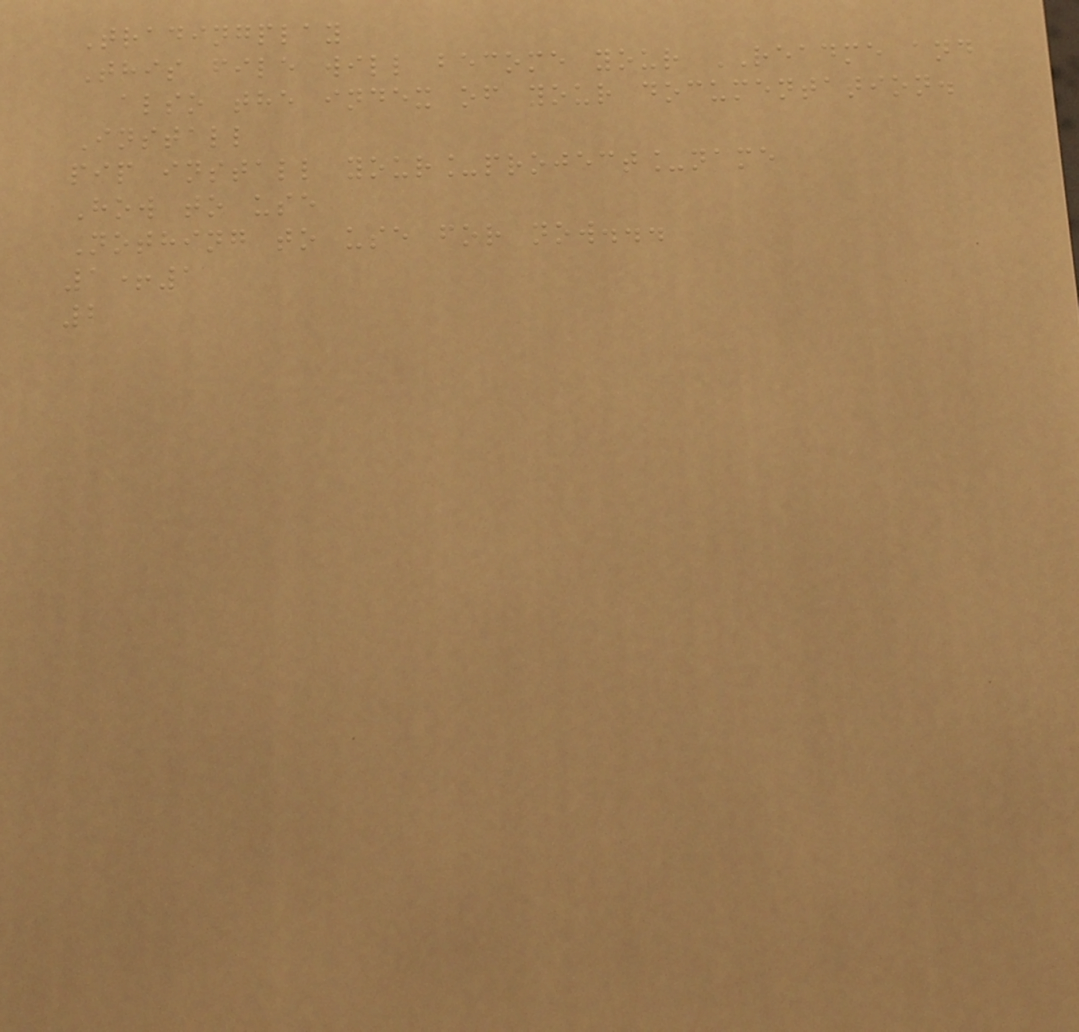Tradingplay
This file will become your README and
also the index of your documentation.
Install
pip install your_project_name
How to use
Nothing to use for now...
1+1
2
